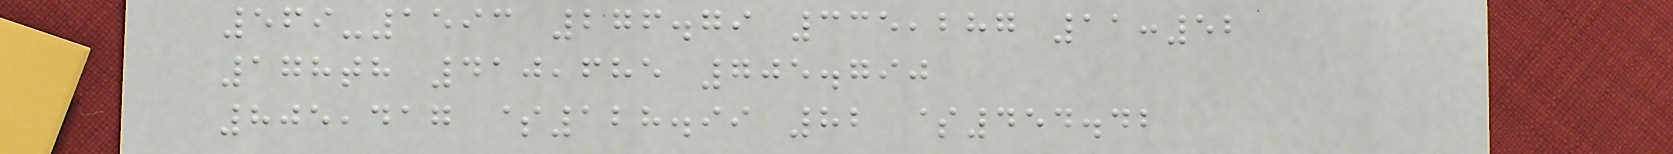569-1593 276.79 335,287 11:52
178th 410,685 705.790
805,417 $128.99 82 $454.42
